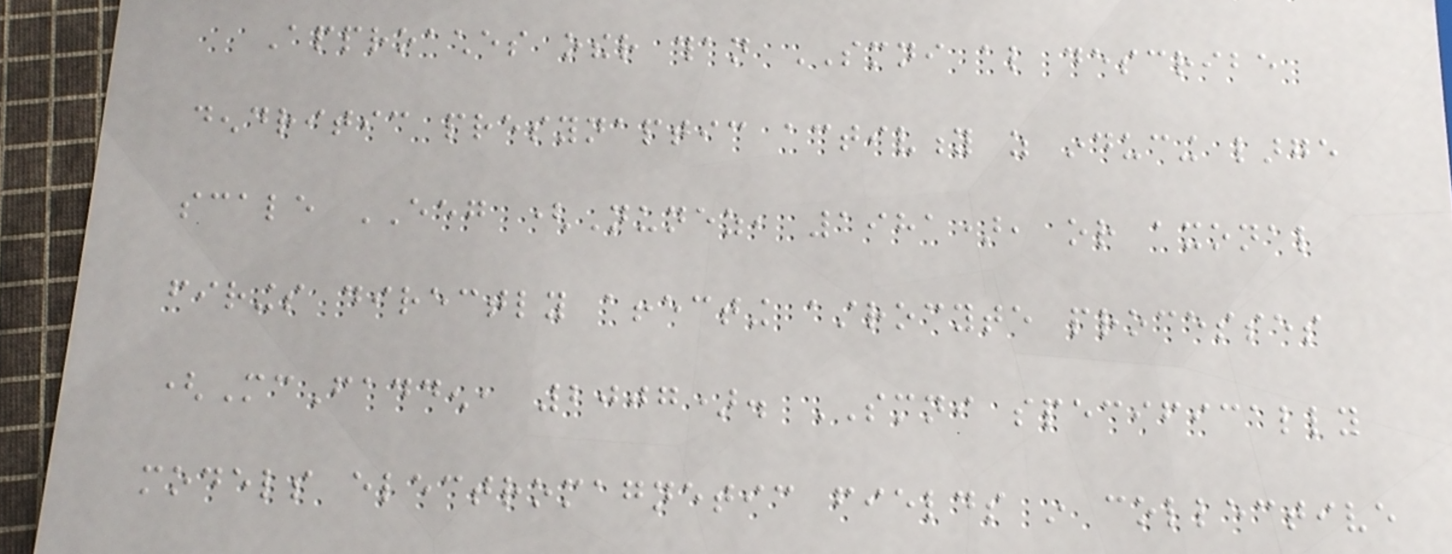Approaches other than SMNI also describe
dendritic presynaptic activity as inducing large
scale EEG (Nunez, 1981), or axonal
firings directly affecting astrocyte processes
(McFadden, 2007). SMNI specifically
models electromagnetic fields in collective
